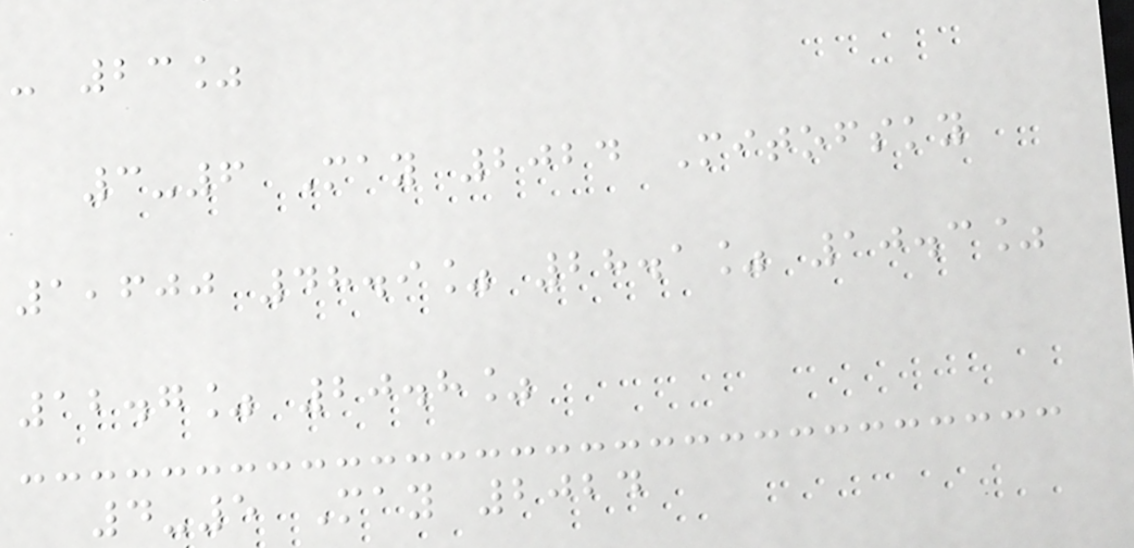- 23%
3-6 May 2024 Mitofsky
1,600 48.9% 28.1% 10.3%
12.7% 20.8%
4-5 May 2024
